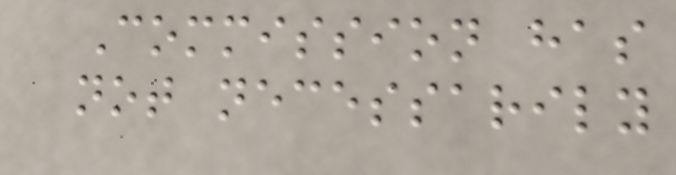Commission has
not necessarily
